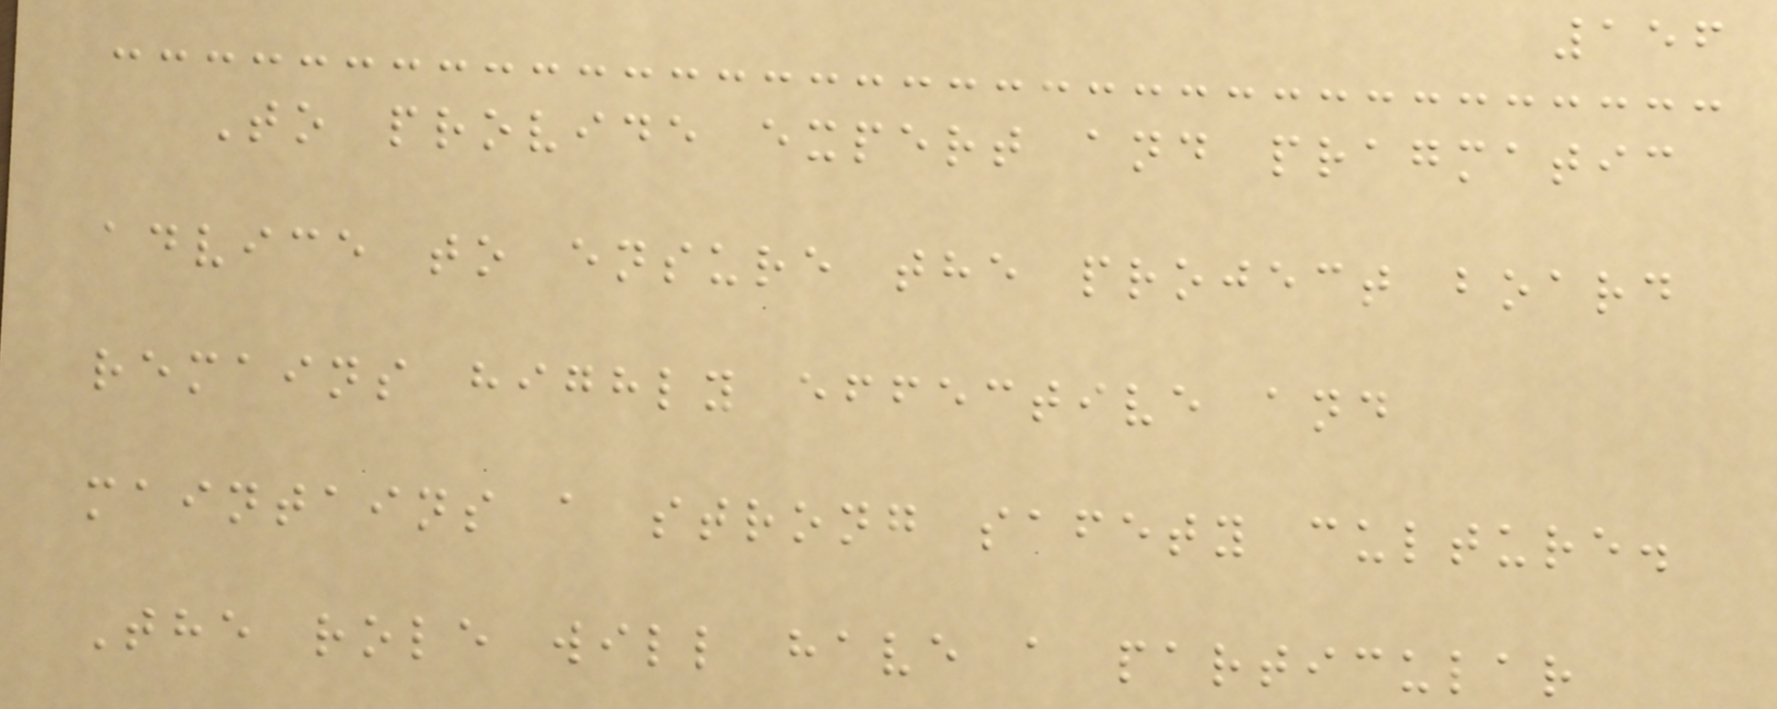156
To provide expert and pragmatic
advice to ensure the project board
remains highly effective and
maintains a strong safety culture.
The role will have a particular
